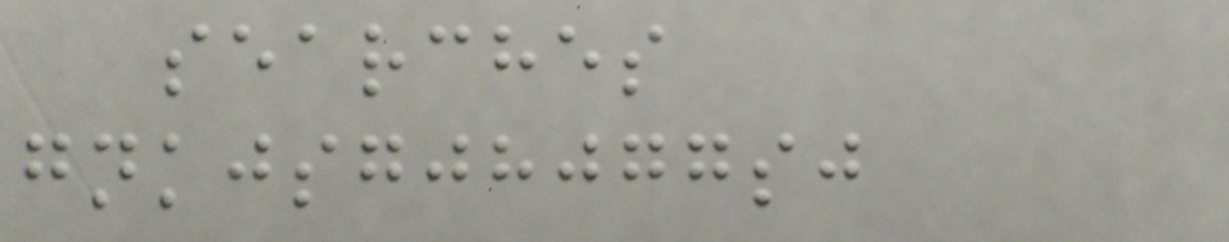searches
gnkjsgjhjggsj
